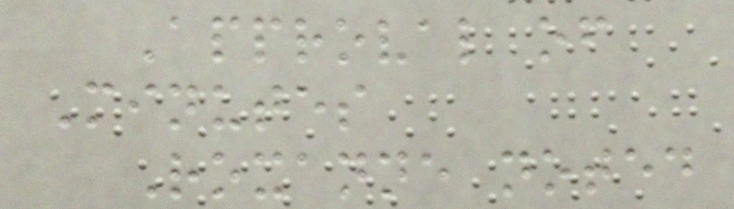Approval of
Minutes
Roxanne noted
